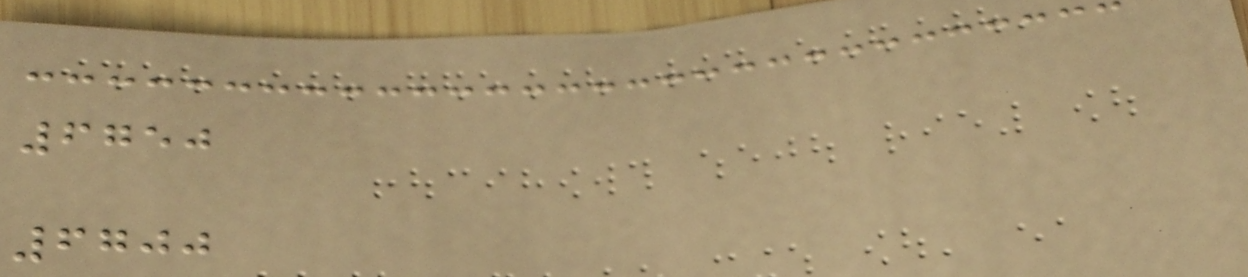6750
6700
